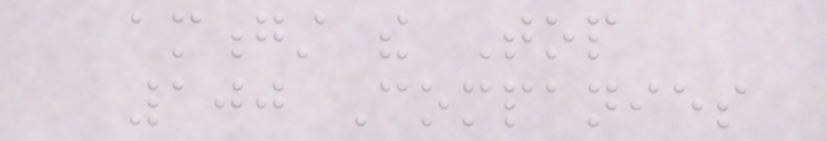amongst the Top
100 Companies
